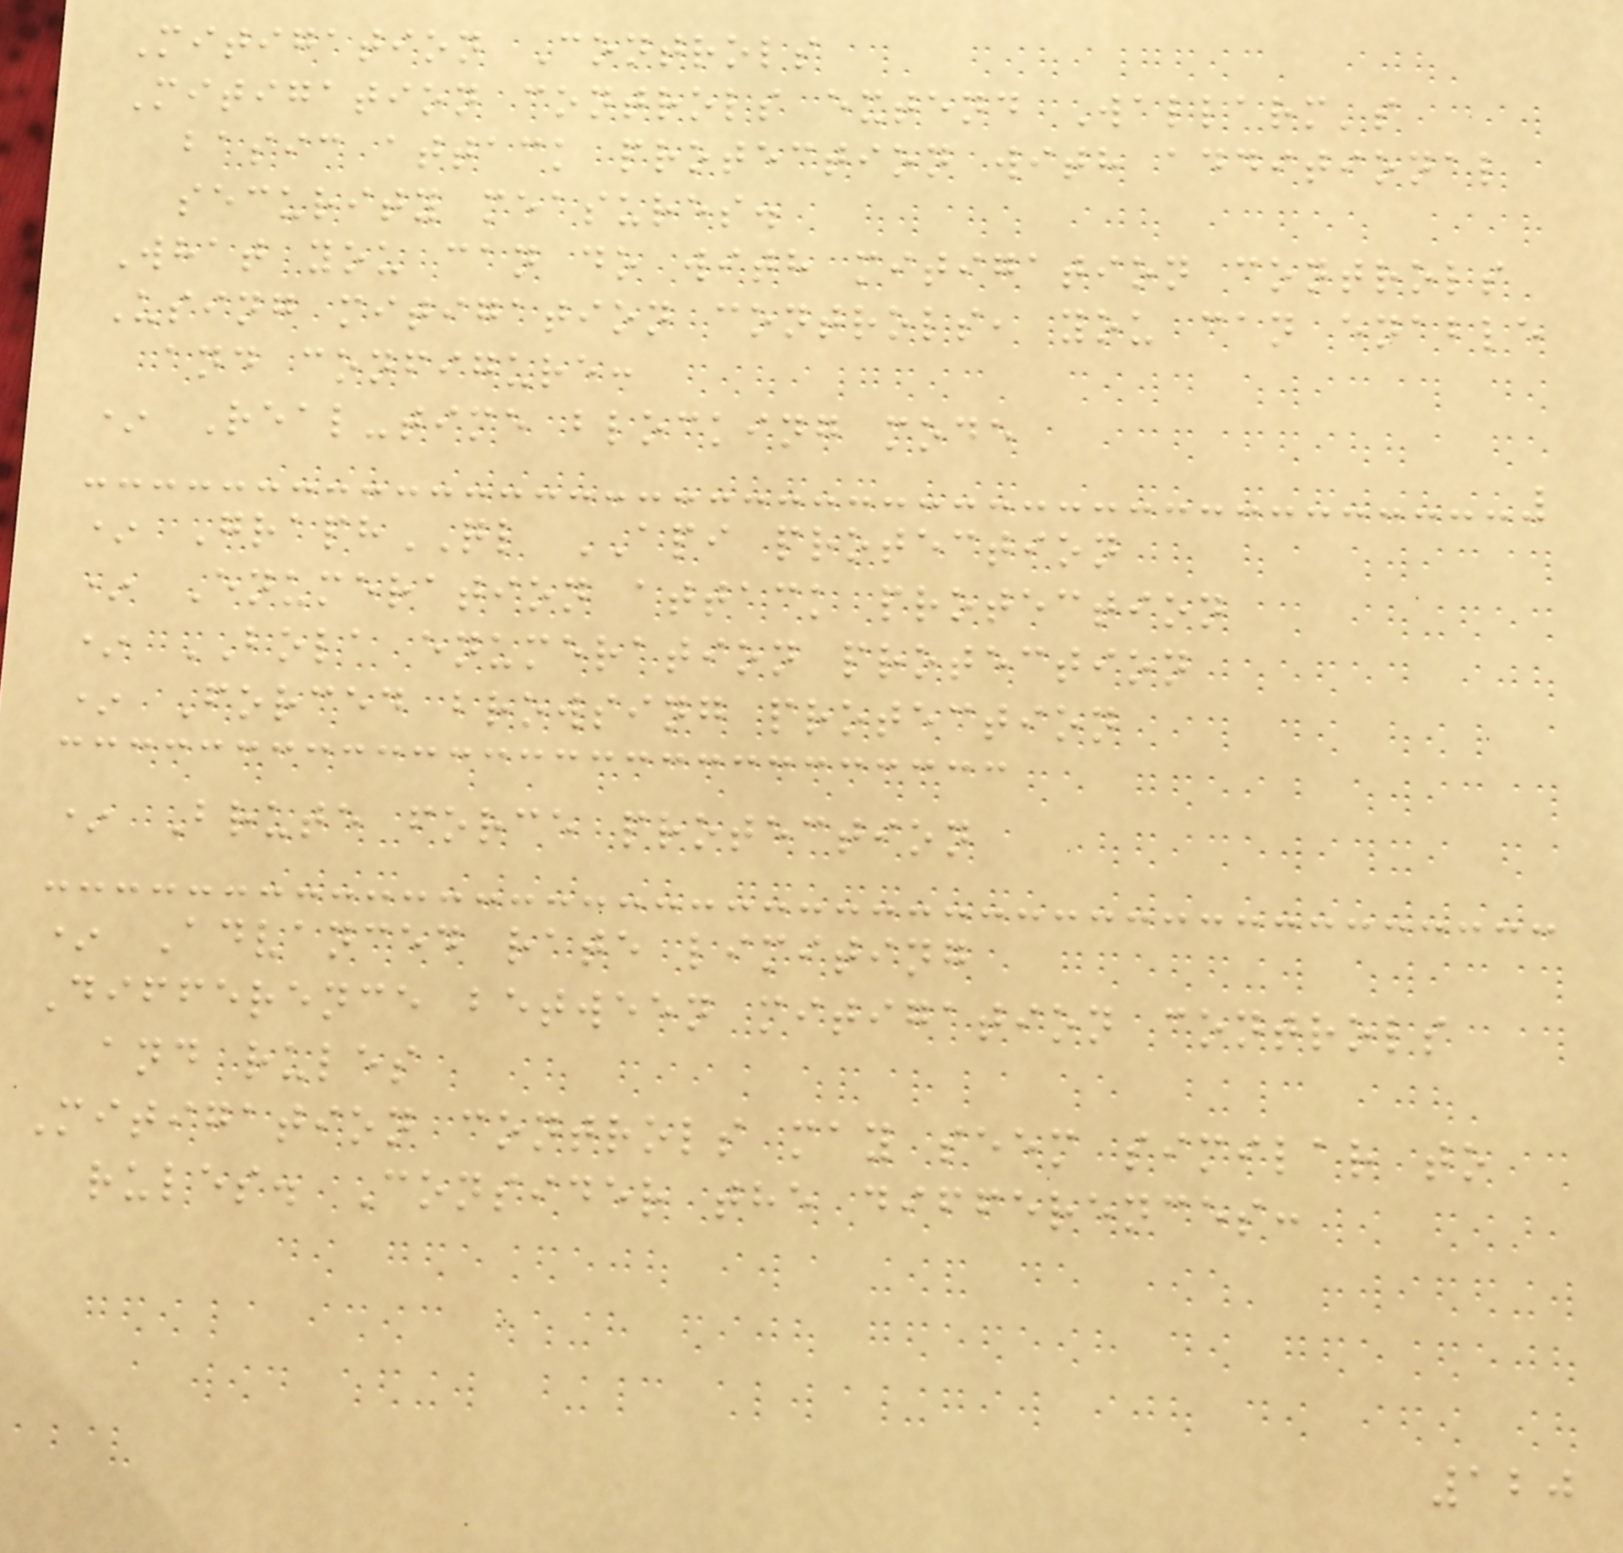Mitigation Controls
Mitigation controls extend Wallarm's
basic attack protection with additional
security measures.
What you can do with mitigation controls
Using mitigation controls, you can enable
and configure:
* Real-time blocking mode
* GraphQL API protection
* Enumeration attack protection
* BOLA enumeration protection
* Forced browsing protection
* Brute force protection
* Advanced rate limiting
Difference between mitigation controls
and rules
Mitigation controls may seem similar to
rules. Consider the differences:
120
